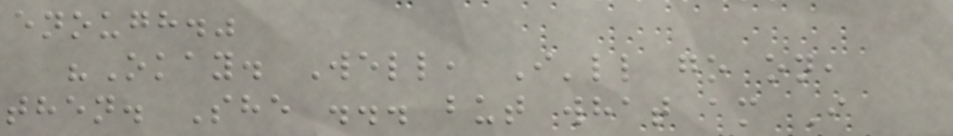enough."
"Okay. Well, I'll go on,
then. She ... but what am I
